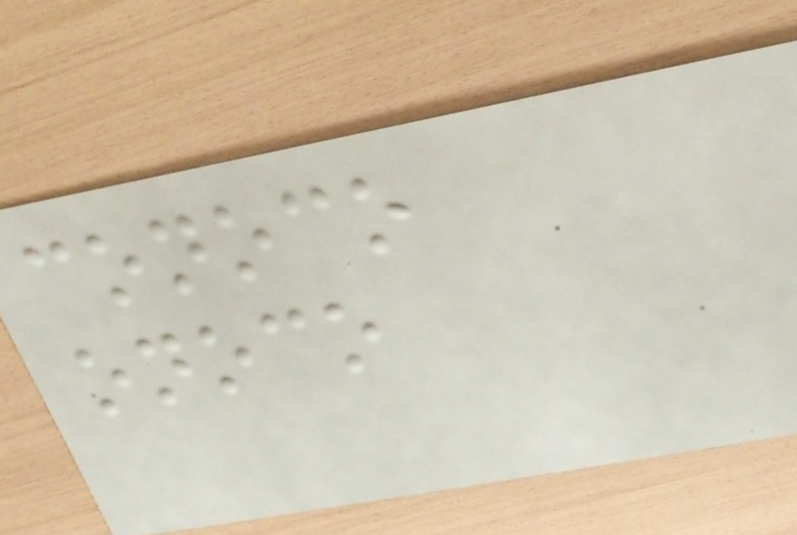conoco
onoco
